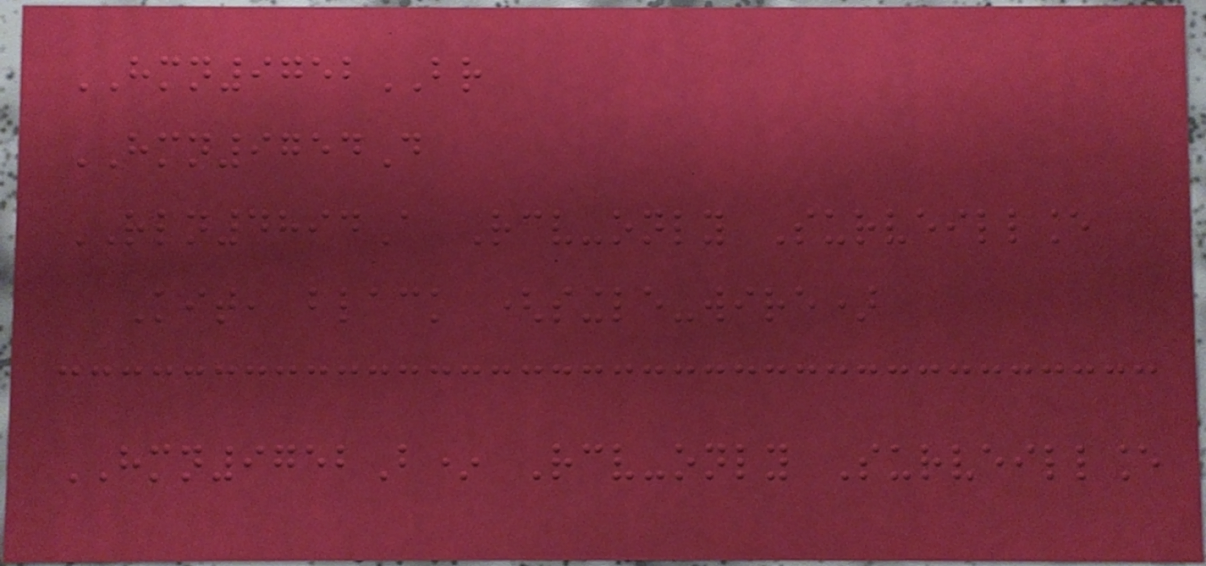HMN9752BR
HMN9754D
RLN4894A Receive-only Surveillance
Kit, black (single-wire)
HMN9752B* Receive-only Surveillance
